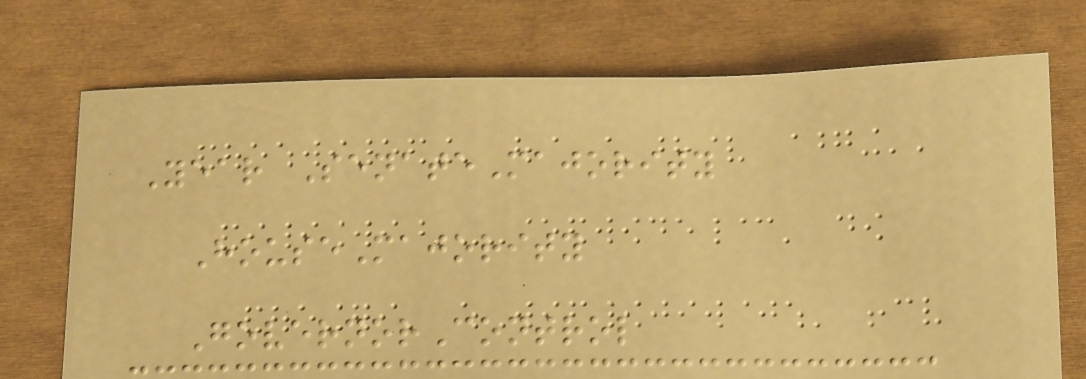Year SenateMajority
HouseMajority
GovernorControl
